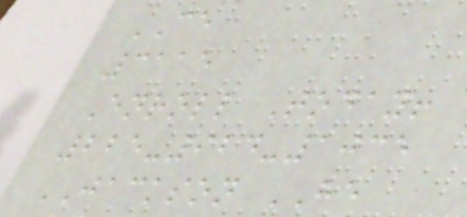CE
3115
Enroll Today!
225-924-1035
JACKSON HE
